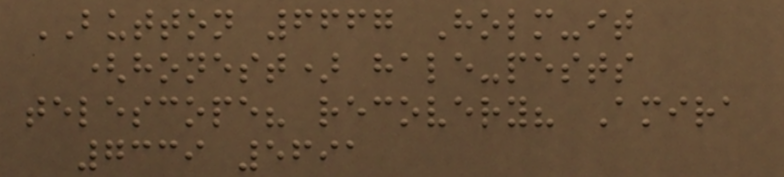BUTTON 6667 Holm-it
(honest) hale-pests
telescope? recovery? Amira
7339 5691
